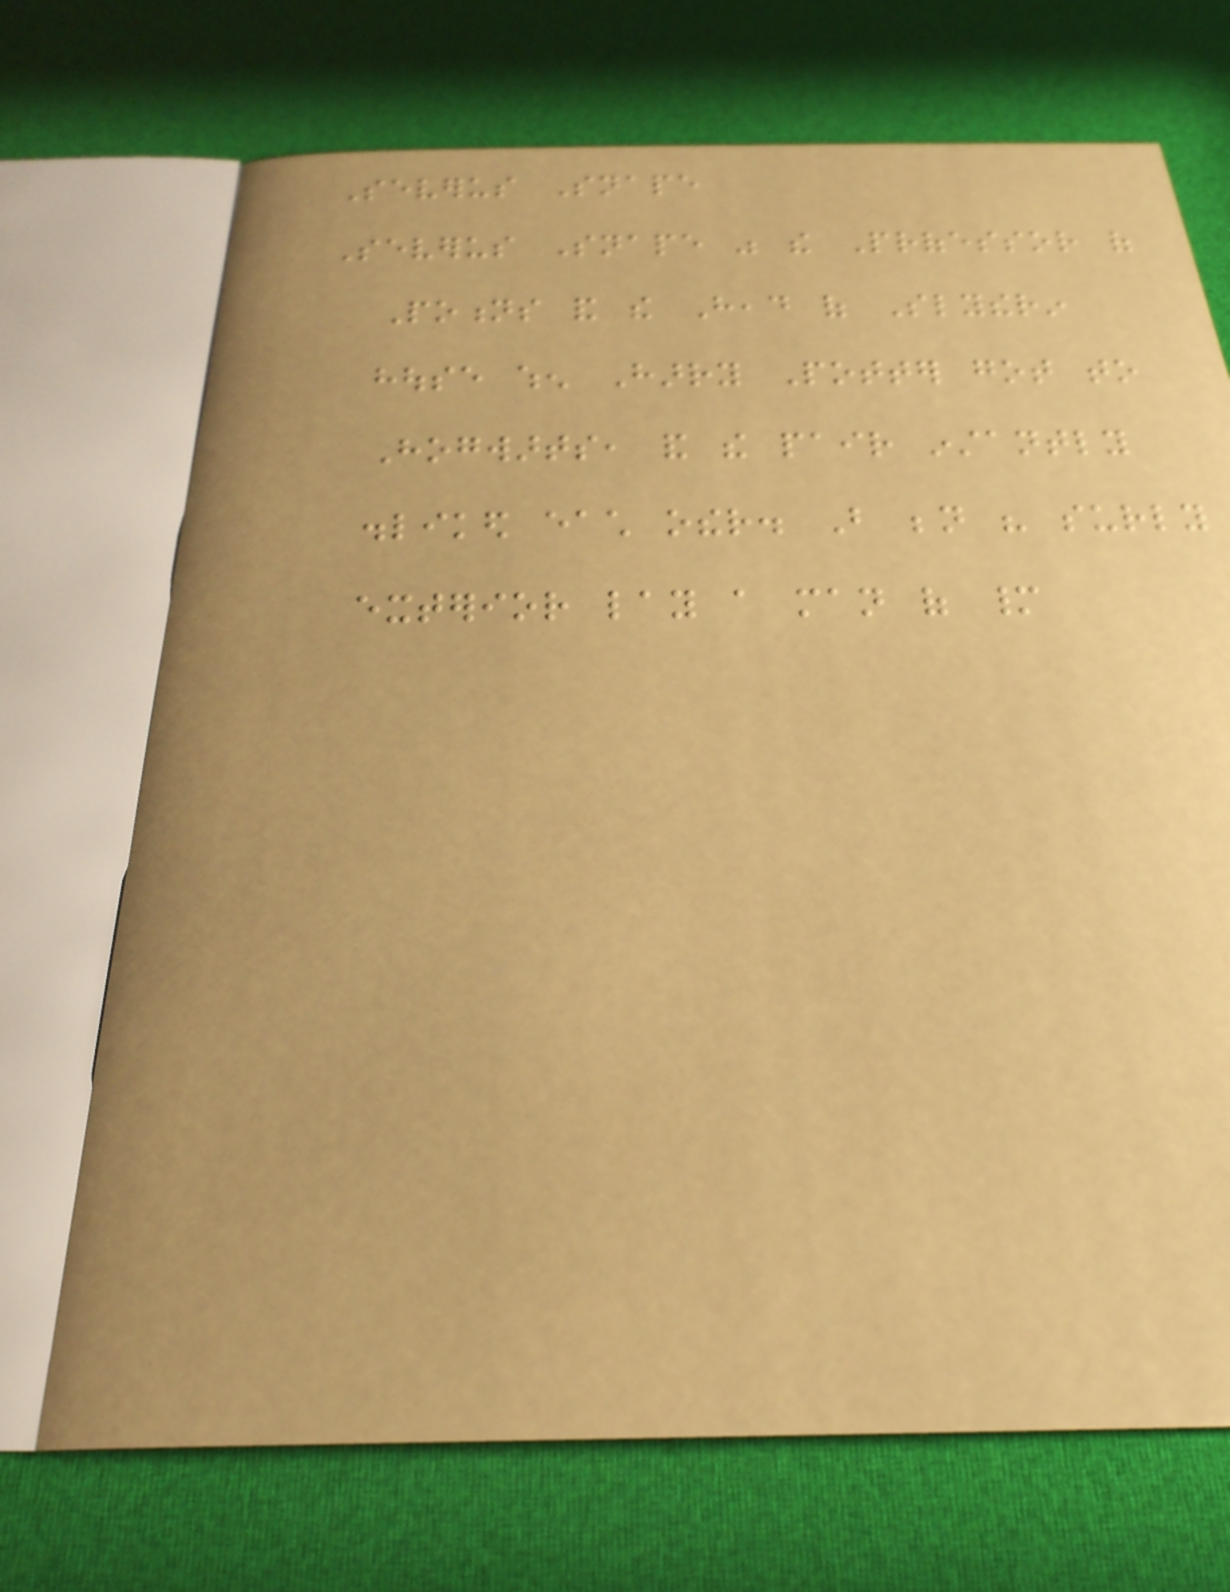Severus Snape
Severus Snape was the Professor of
Potions and the Head of Slytherin
house when Harry Potter got to
Hogwarts, and the pair instantly
disliked each other. But beneath his surly
exterior lay a man of many
